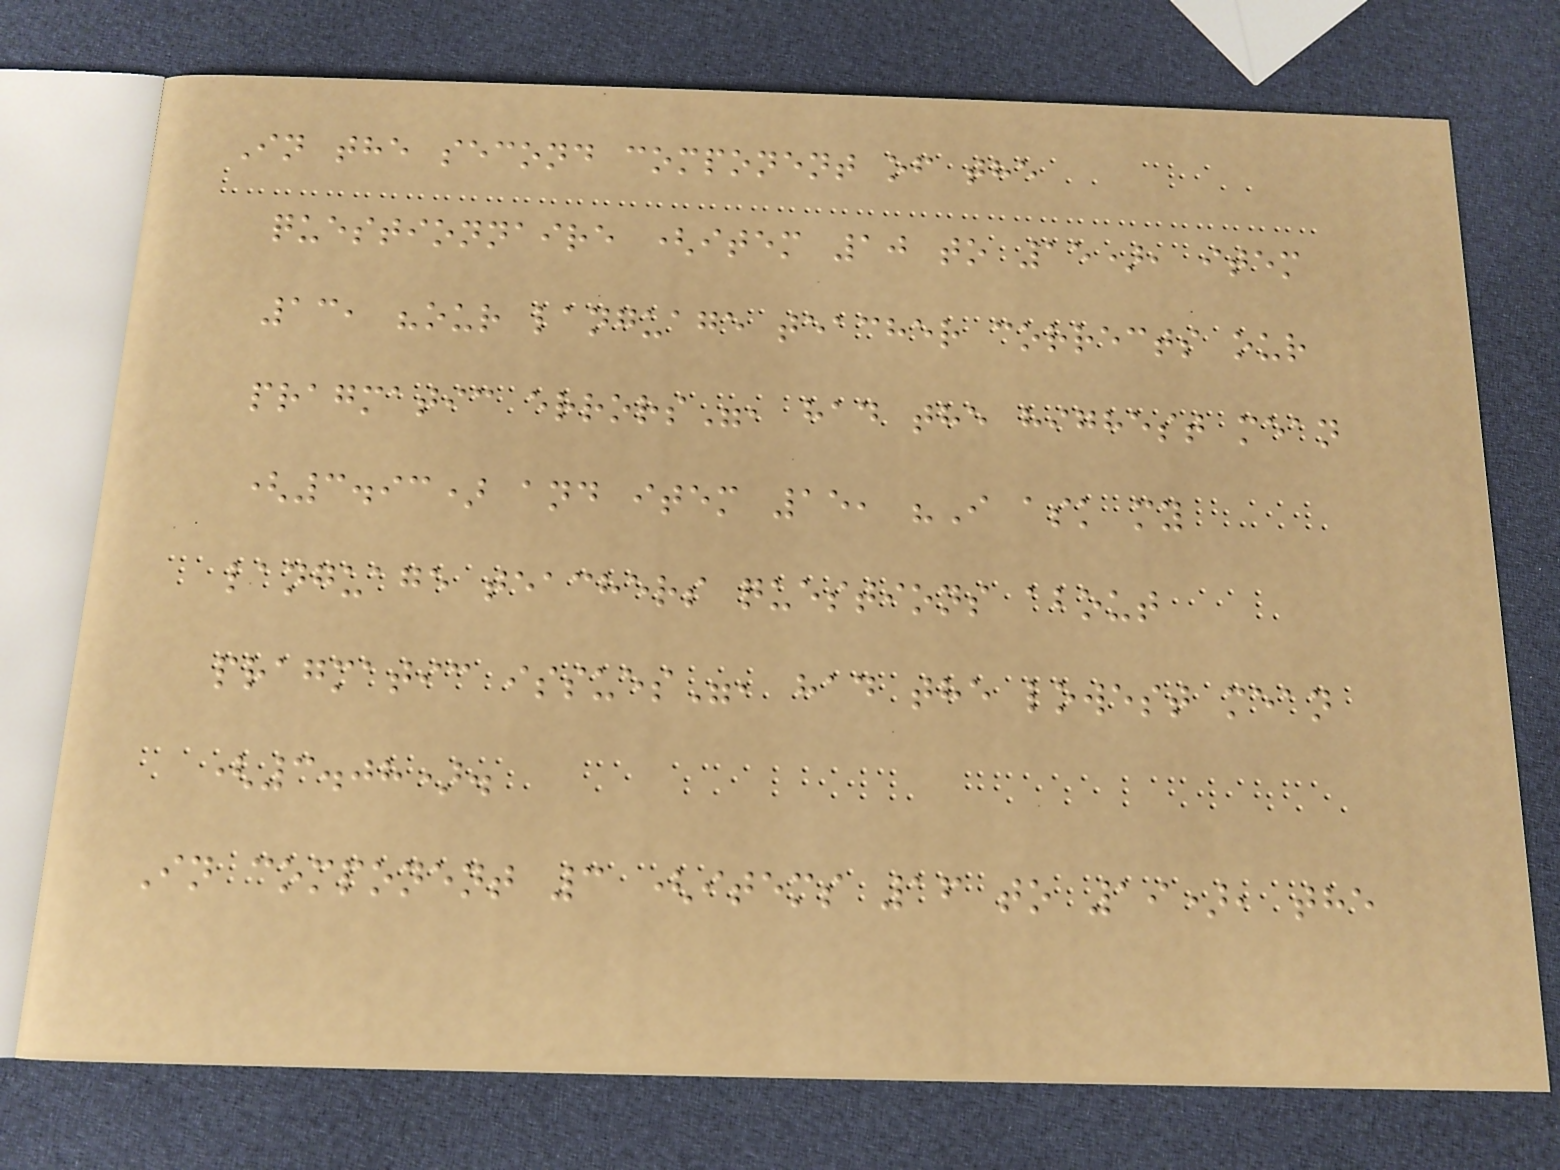In the second component of the
questionnaire (item 10 to 15), item
13, "our language teacher corrects our
pragmatic errors", had the highest mean
(3.93) and item 15, "I ask my
language teachers questions about
pragmatic issues", had the lowest mean
(3.08).
In component 3 (items 16 to 19), the
